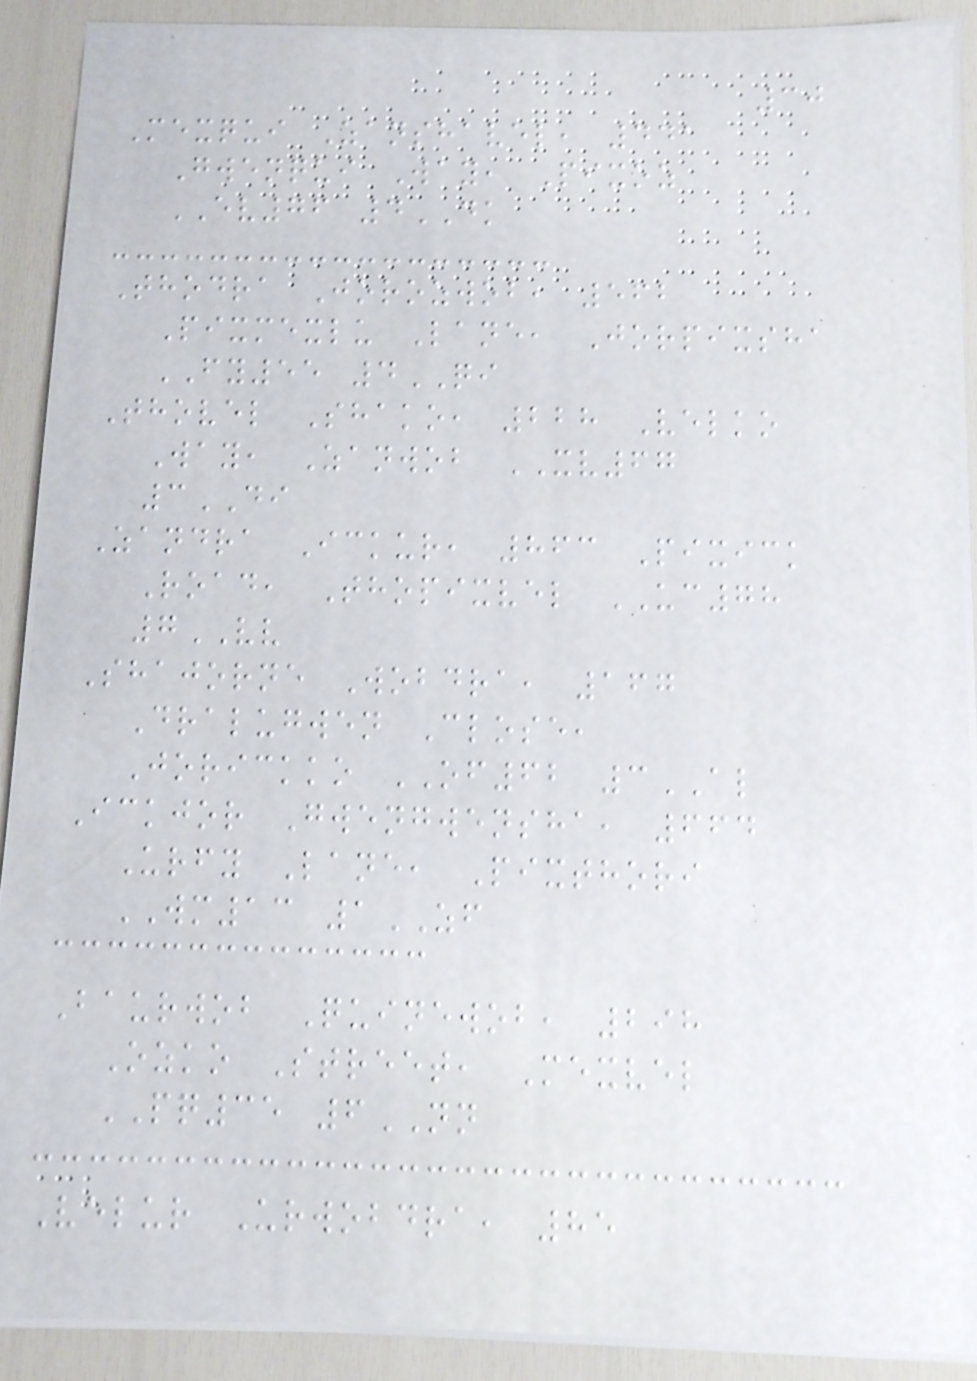30
Mexqui Zanshavel, 441
Gwenqui Way, Pixoz
EV76 4DK
Thodra Jorozwob, 562
Pixmexlu Lane, Jorpixsha
FY55 4QI
Thovel Shako, 228 Velko
Way, Zanwob XV67
3DI
Zandra Ickur, 863 Pixick
Road, Thopixvel UC78
7VV
Shajorne Wobdra, 167
Dralugwen Close,
Jorickko OF62 3AL
Ickjor Gwengwensha, 664
Urfy Lane, Pixthori
WM13 1ZF
Baurwob Quinewob, 298
Ozko Street, Mexvel
PQ35 6NN
Velur Urwobdra, 85
